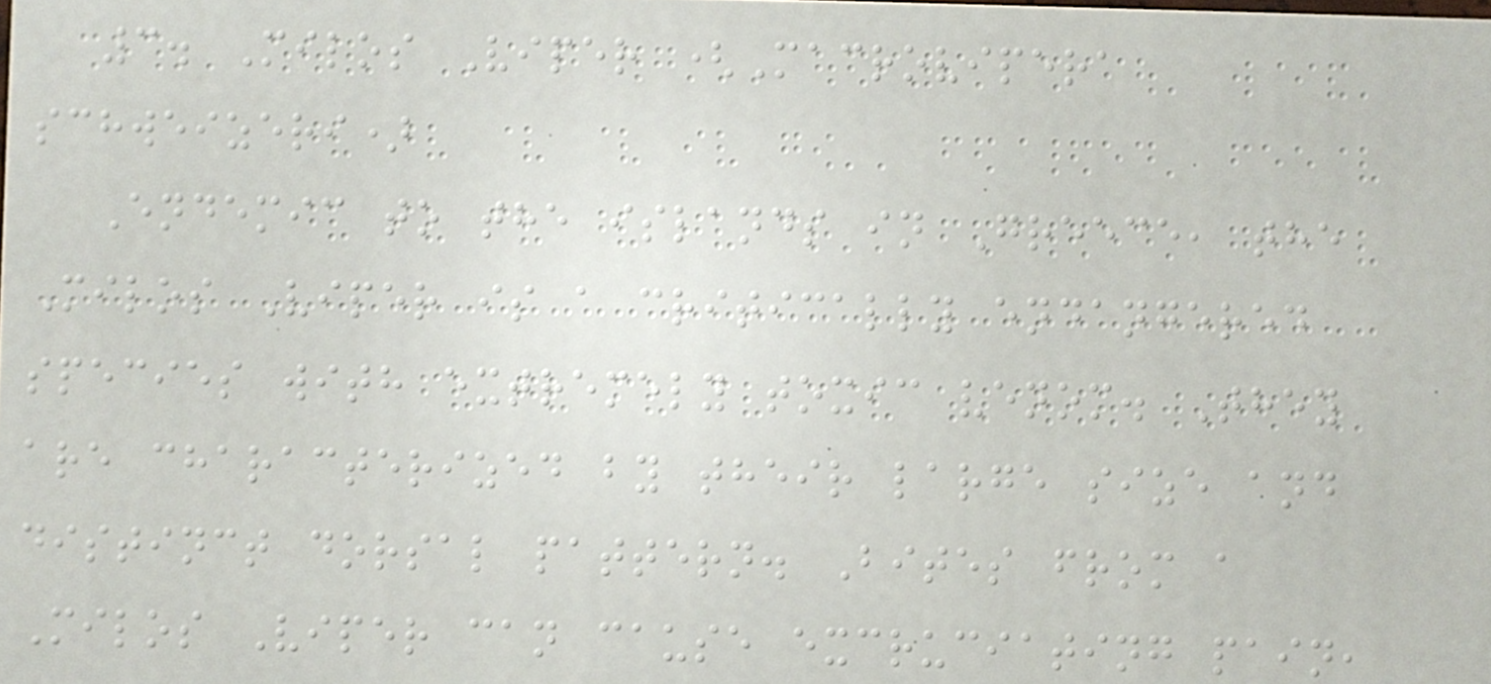3. Milos Viper (Macrovipera
schweizeri)
Endemic to the islands in Greece, the
Milos Viper is a critically endangered
species with extremely toxic venom. They
are characterized by their large size and
distinct dorsal pattern. Bites from a
Milos Viper can cause excruciating pain,
